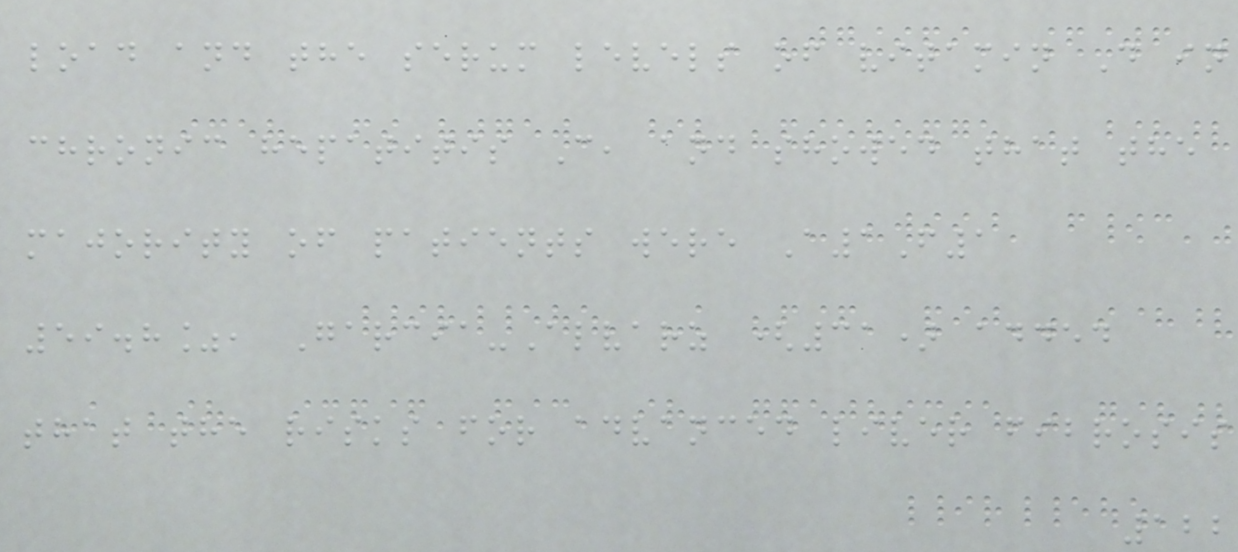load and the serum levels of vitamin D in
chronic hepatitis C, and showed that the
majority of patients were A1F1
59.8%, Garcia-Alvarz (31) added
that the risks for advanced liver fibrosis
122
